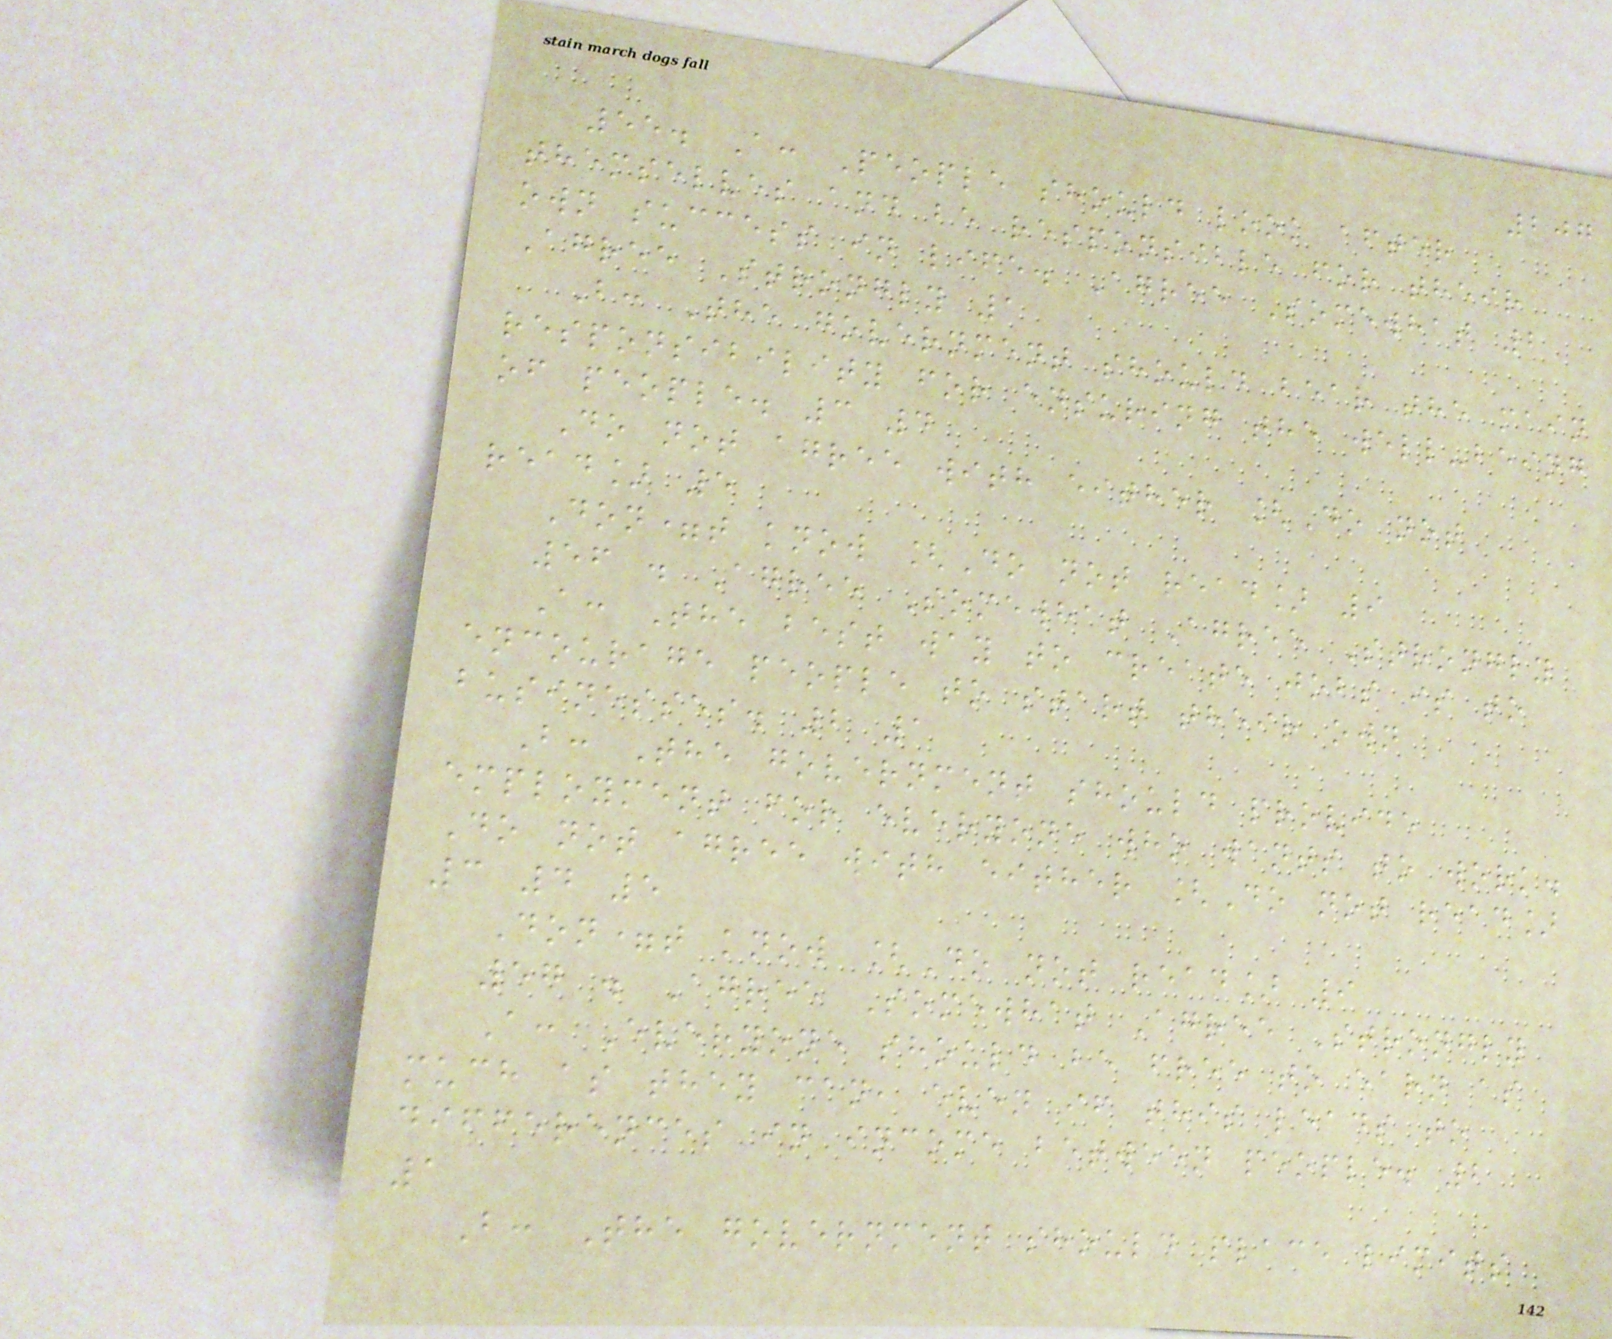207
55. A: People should look after
themselves and be responsible for their
own success in life. Agree Somewhat 2
Agree Strongly 1
B: The government should bear the main
responsibility for ensuring the well-being
of people. 3 4
Do not agree with either [Do not
read] 5
Don=t know [Do not read] 9
56 . Agree Somewhat Agree Strongly
A: The best way to create jobs is to
encourage people to start their own
businesses. 2 1
B: The government should provide
employment for everyone who wants to work.
Do not agree with either [Do not read]
3 4 5
Don=t know [Do not read] 9
57 . Agree Somewhat Agree Strongly
A: Everyone should be free to earn as
much as they can, even if this leads to
differences in income between people. 2
1
B: The government should place limits
